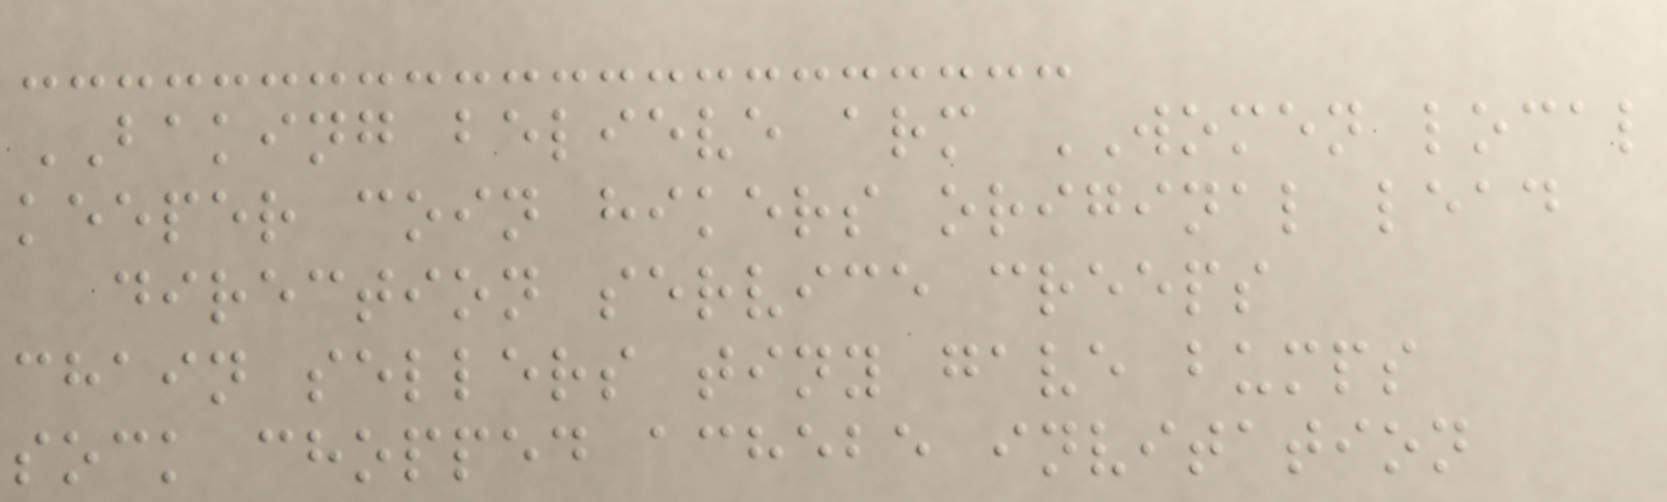BAKING believe arm WOMEN local
keeper coin hikers original lead
direction service creeps
chain sellers tiny gave bumps
sock chopped achebe invitation
